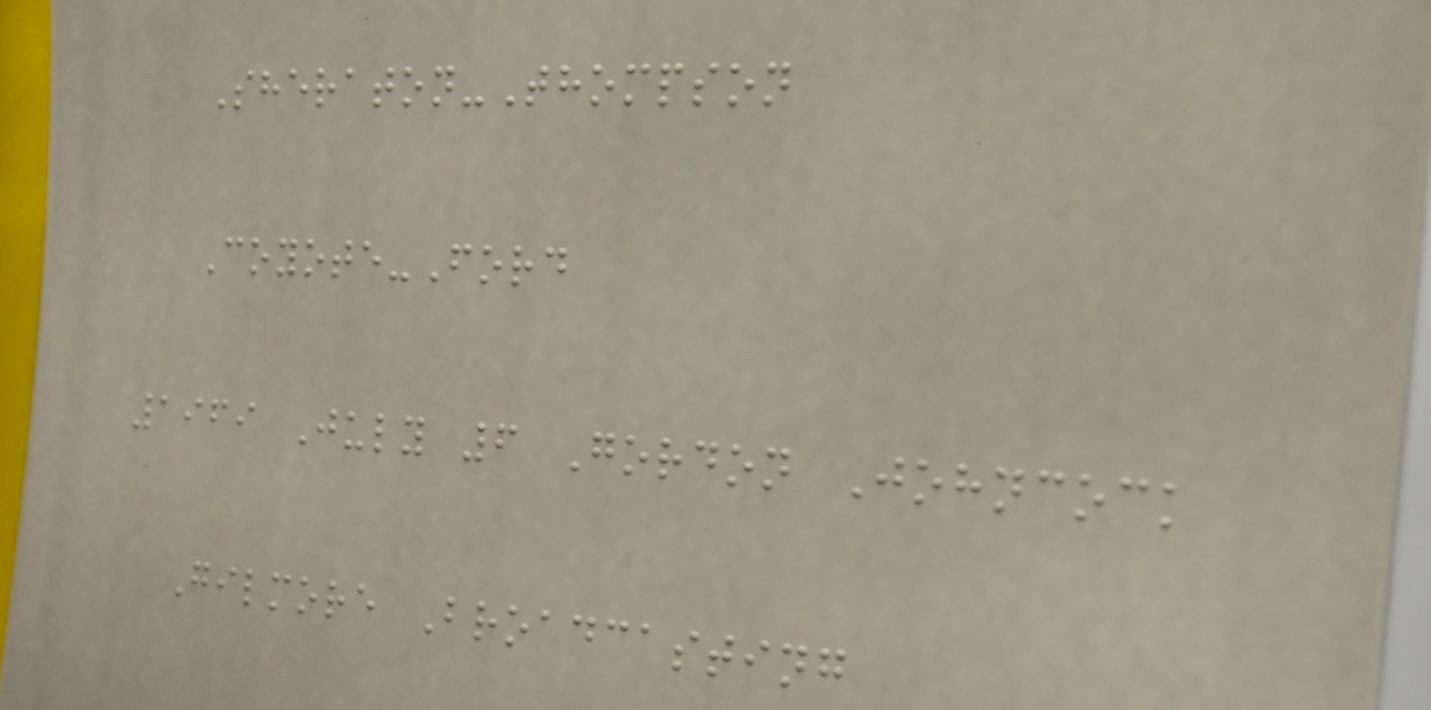Sheraton-Thompson
Coyote-Ford
1969 July 6 Gordon Johncock
Gilmore Broadcasting
